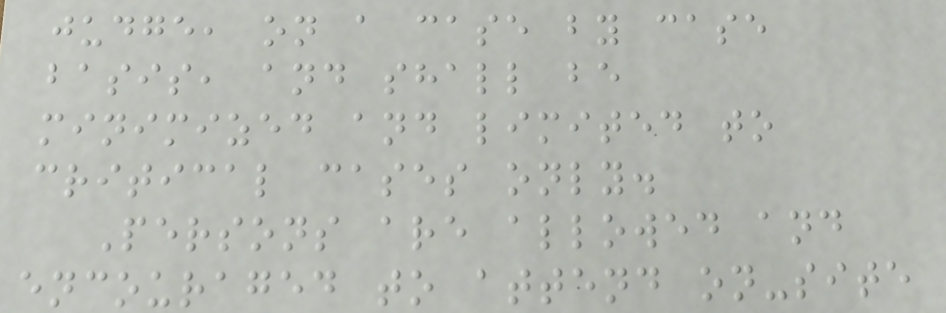judge, on a case by case
basis, and shall be
minimized and limited to
critical cases only.
Persons are allowed and
encouraged to attend on-site
